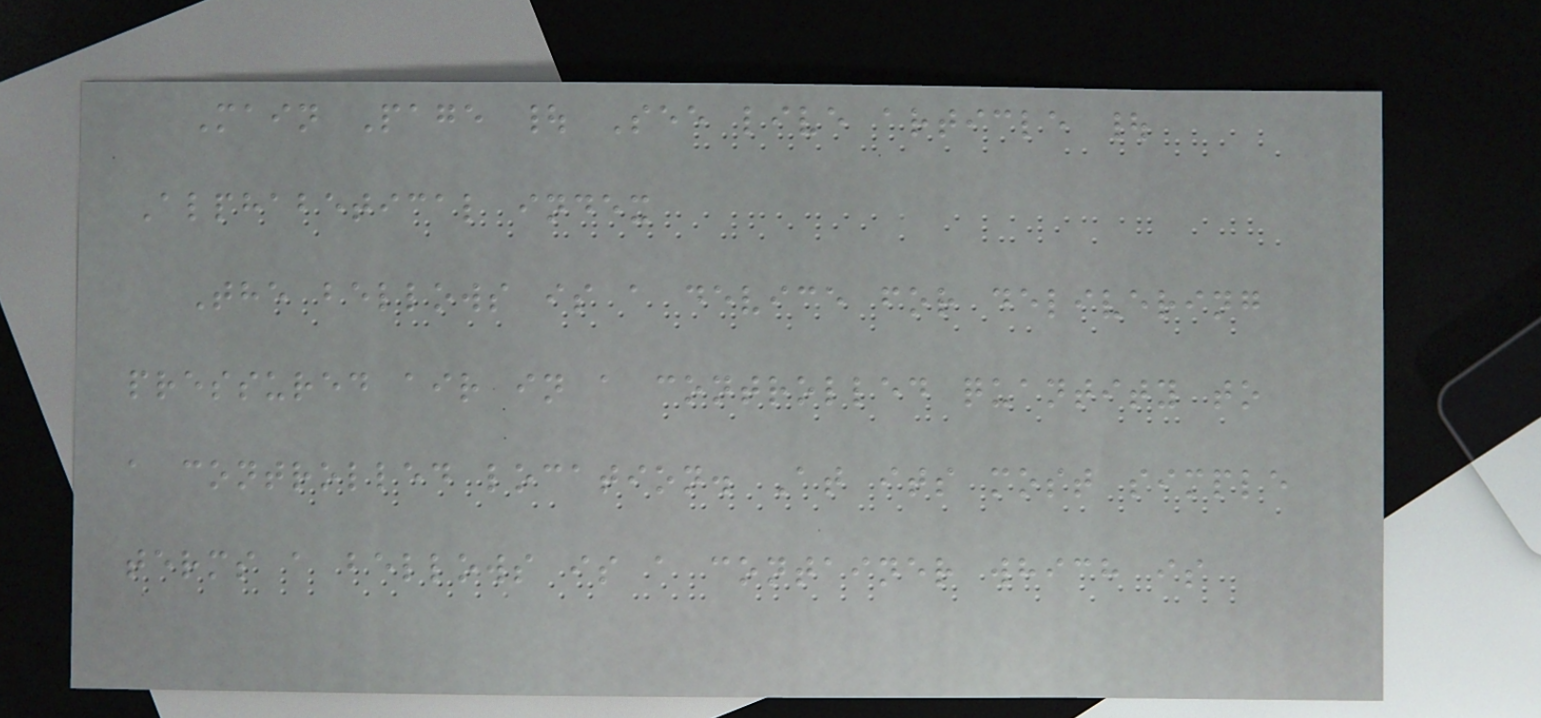Main Page | See live article |
Alphabetical index
The bellows is a device for delivering
pressured air in a controlled quantity to
a controlled location. At its most simple
terms a bellows is a container which is
